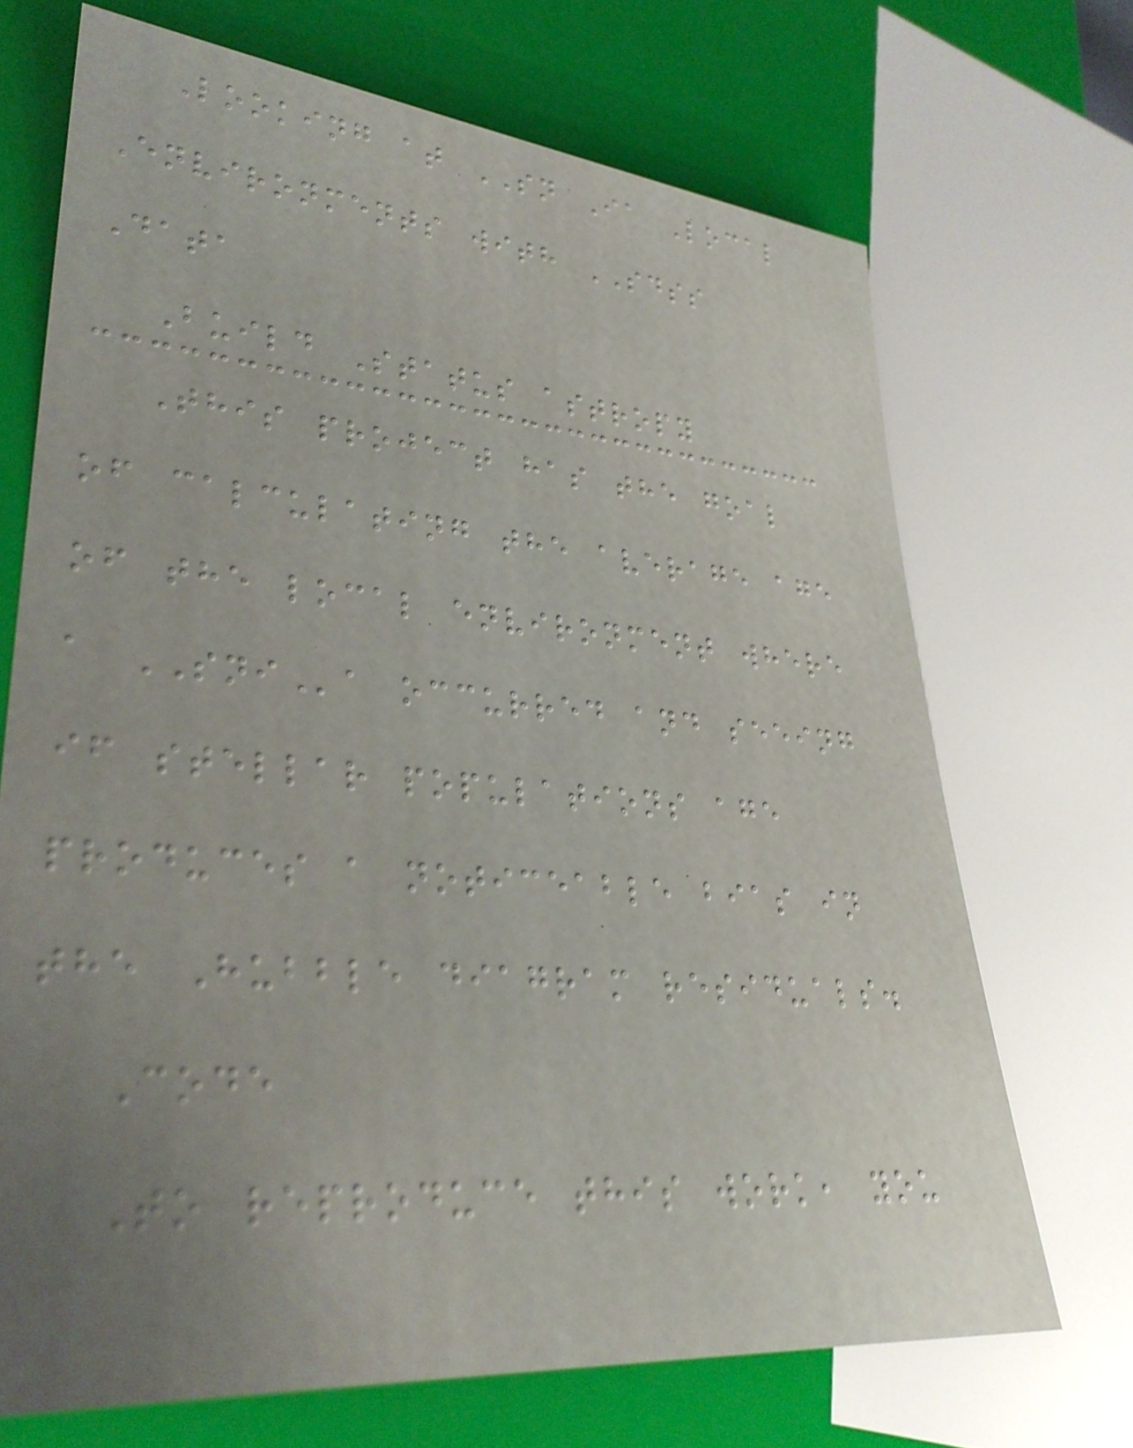Looking at SN Ia Local
Environments with SDSS
Data
Build Status astropy
This project has the goal
of calculating the average age
of the local environment where
a SNIa occurred and seeing
if stellar populations age
produces a noticeable bias in
the Hubble diagram residuals.
Code
To reproduce this work, you
